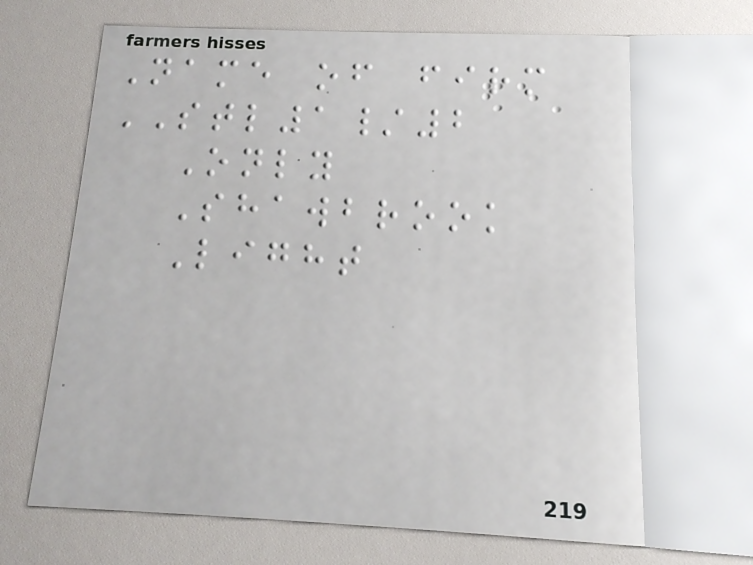Name of firm
STL1/2
Only
Shawbrook
Light
